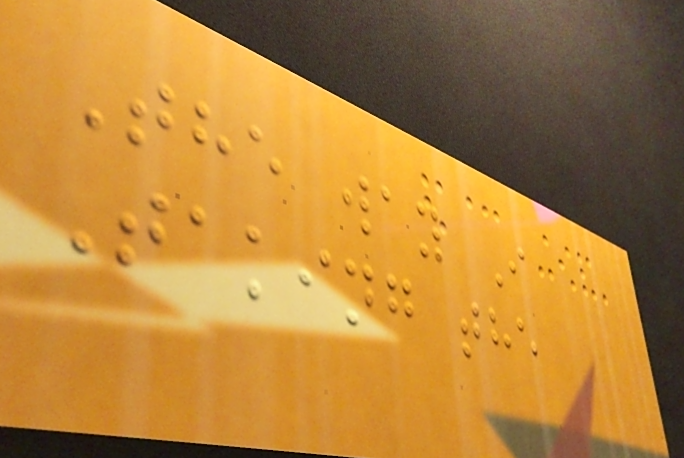The way I
Taking the
